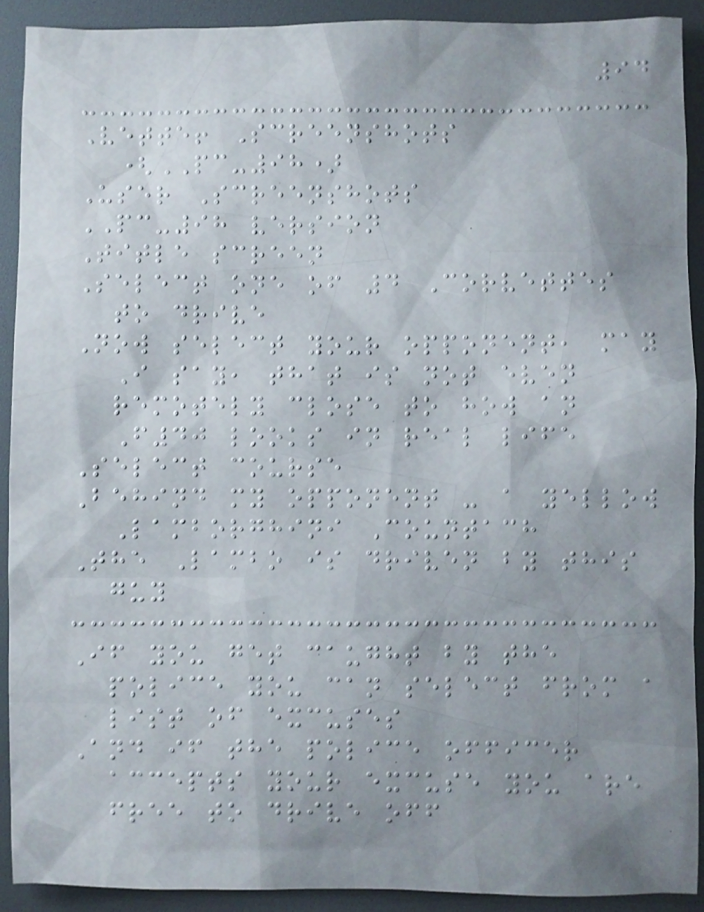94
Vette! Screenshots
(PC-98)
User Screenshots
PC-98 version
Title screen
Select one of 4 Corvettes
to drive
Now select your opponent, may
I say, that is not even
remotely close to how an
F40 looks in real life
Select course
Behind my opponent - a yellow
Lamborghini Countach
The Lambo is driven by this
guy
If you get caught by the
police you can select from a
list of excuses
And if the police officer
accepts your excuse you are
free to drive off
